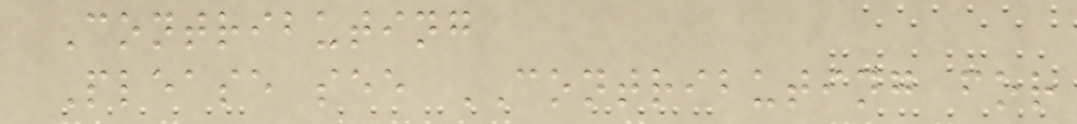Contributing
Please see CONTRIBUTING for
